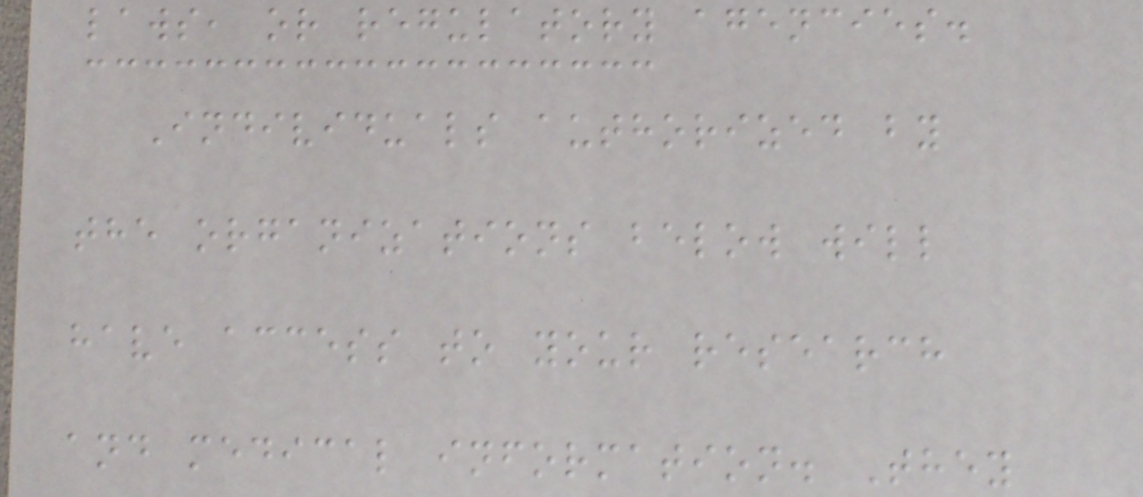laws, or regulatory agencies.
Individuals authorized by
the organizations below will
have access to your research
and medical information. They
